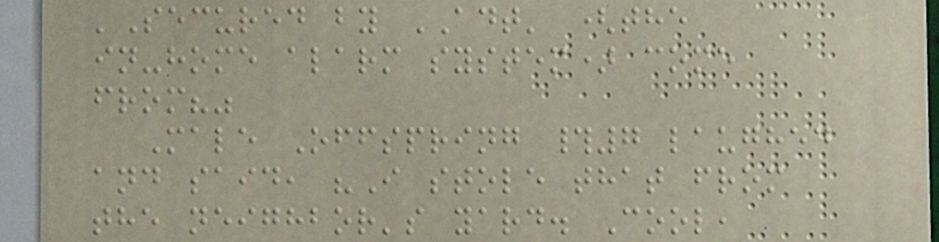'Secured by ADT' (the
in-home alarm system) come
from?"
Male Offspring #7 laughed
and said, "I stole that from
the neighbor's yard. Cool,
